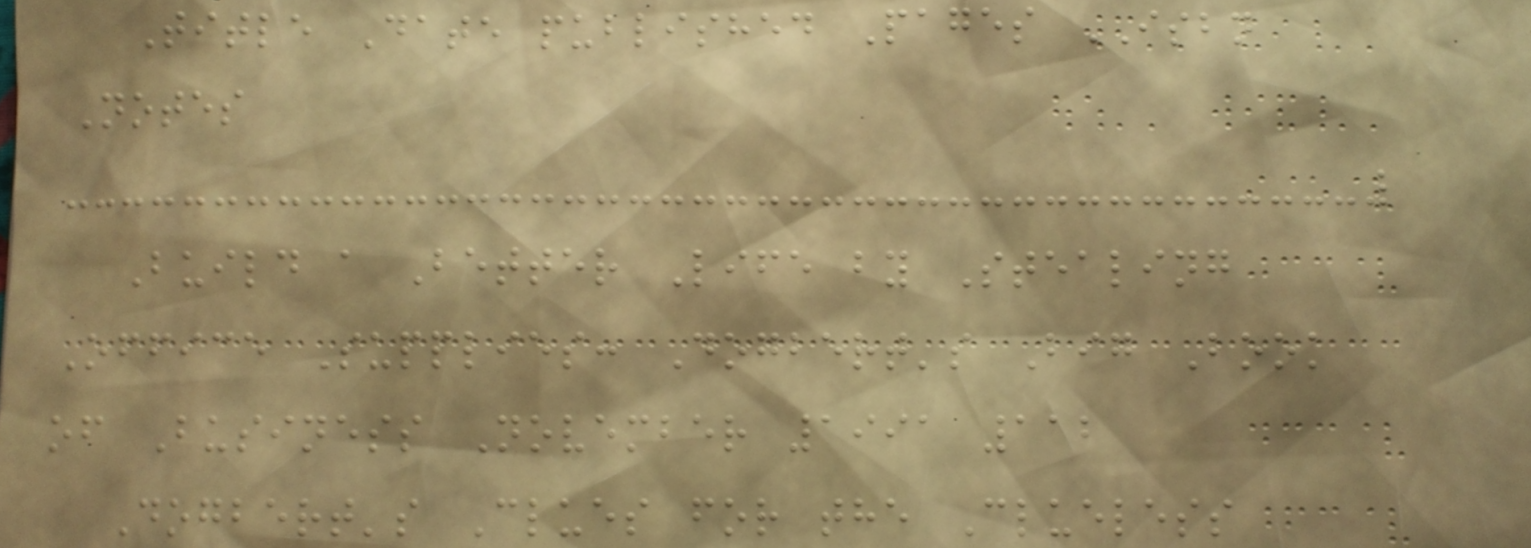Title Date published Pages ISBN
Notes
Build a Better Life by Stealing
Office Supplies: Dogbert's Big Book
of Business November 1991 112
Dogbert's Clues for the Clueless
